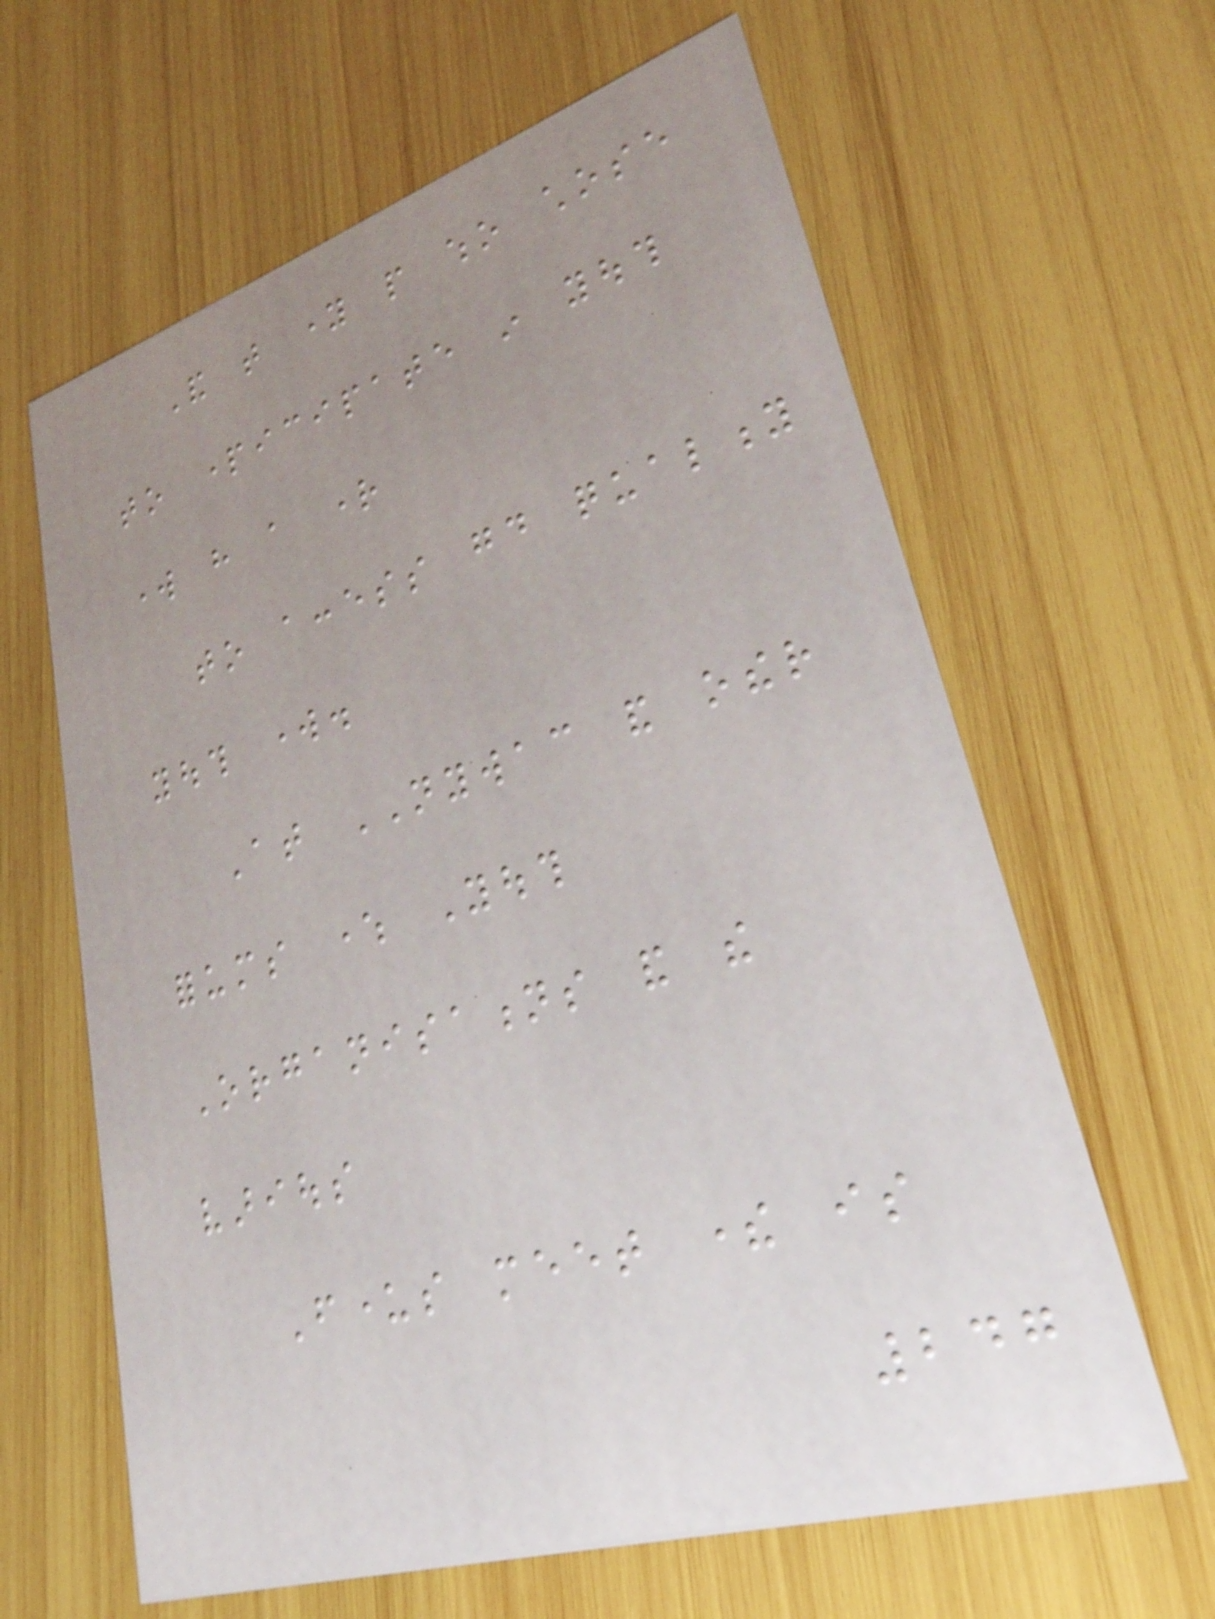And that young people who chose
to participate in youth
work have a right
to access good quality
youth work.
At NYWAC and other
forums where Youth
Organisations and the
various
Funders meet there is
247
